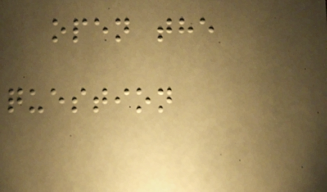open the
question
